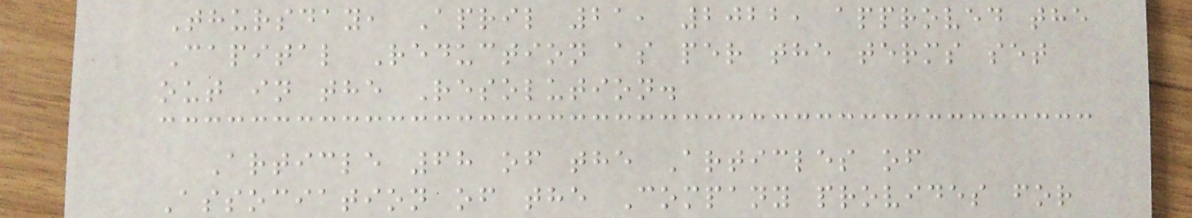Thursday, April 21, 2022, approved the
Capital Reduction as per the terms set
out in the Resolution.
Article 68 of the Articles of
Association of the Company provides for
